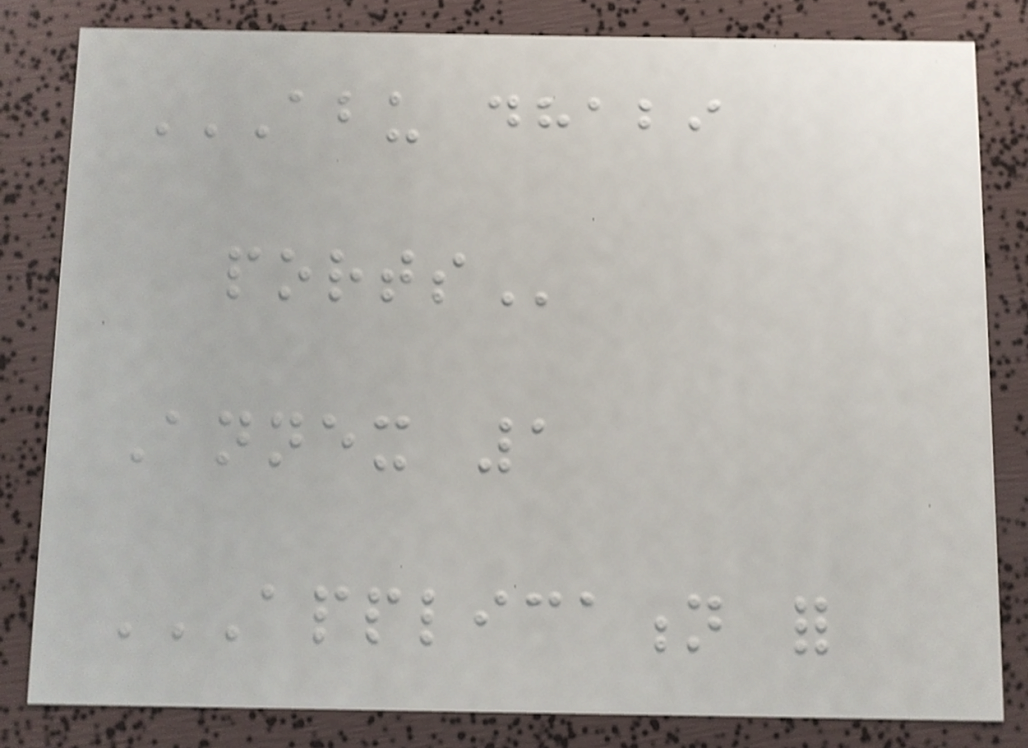ABU DHABI
PORTS
Annex 1
APPLICATION FOR
